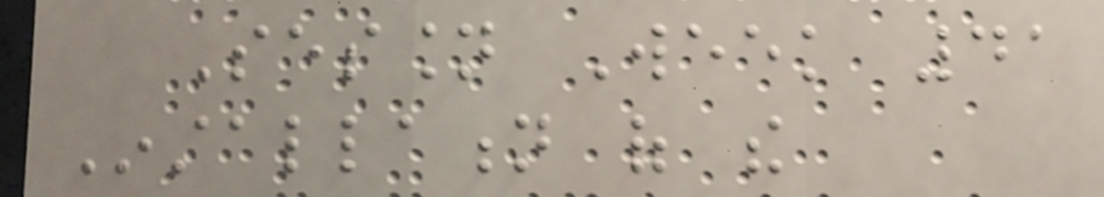Session Week 41
Installation of the
